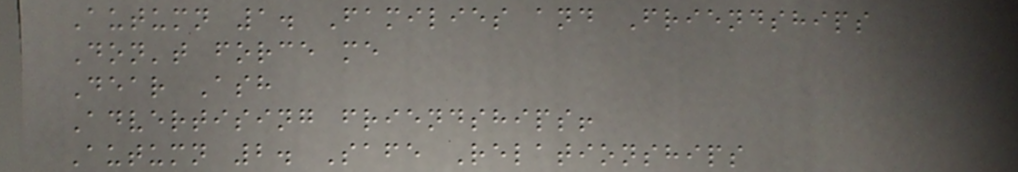Autumn 1. Families and Friendships
Don't force me
Dear Ash
Advertising friendships!
Autumn 2. Safe Relationships
